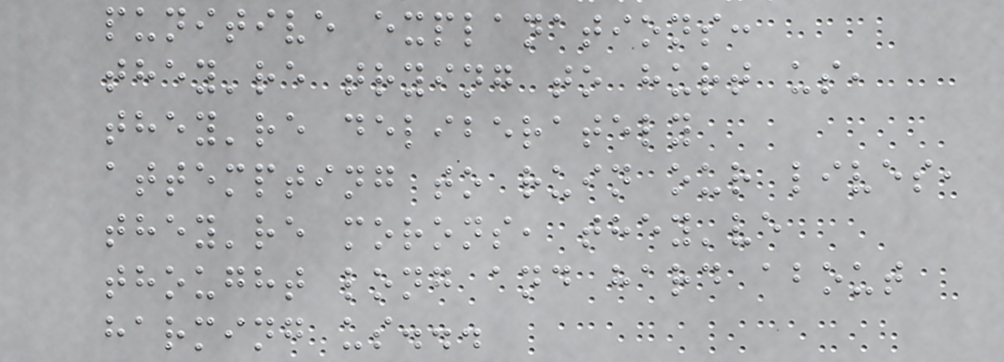punitive explanations:
they're trying to hurt us,
they're deliberately
attempting to ruin our lives,
they're morons, they've
thought long and hard about
harming us...
